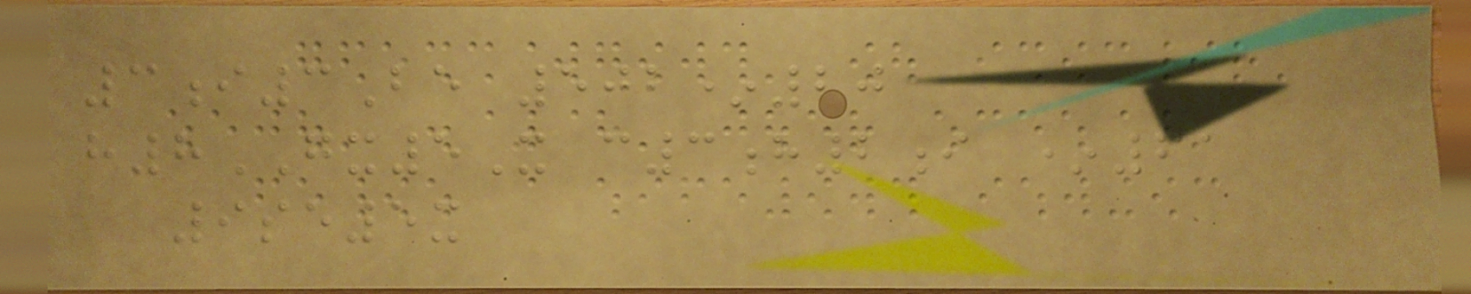3i3Be 502*20
h8GX5X c3h2i *61
9se5x
